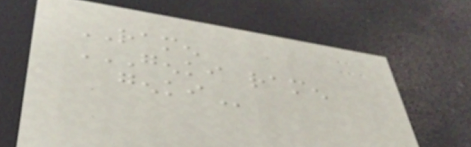RAMEN
GENKI RAMEN
GENKI
